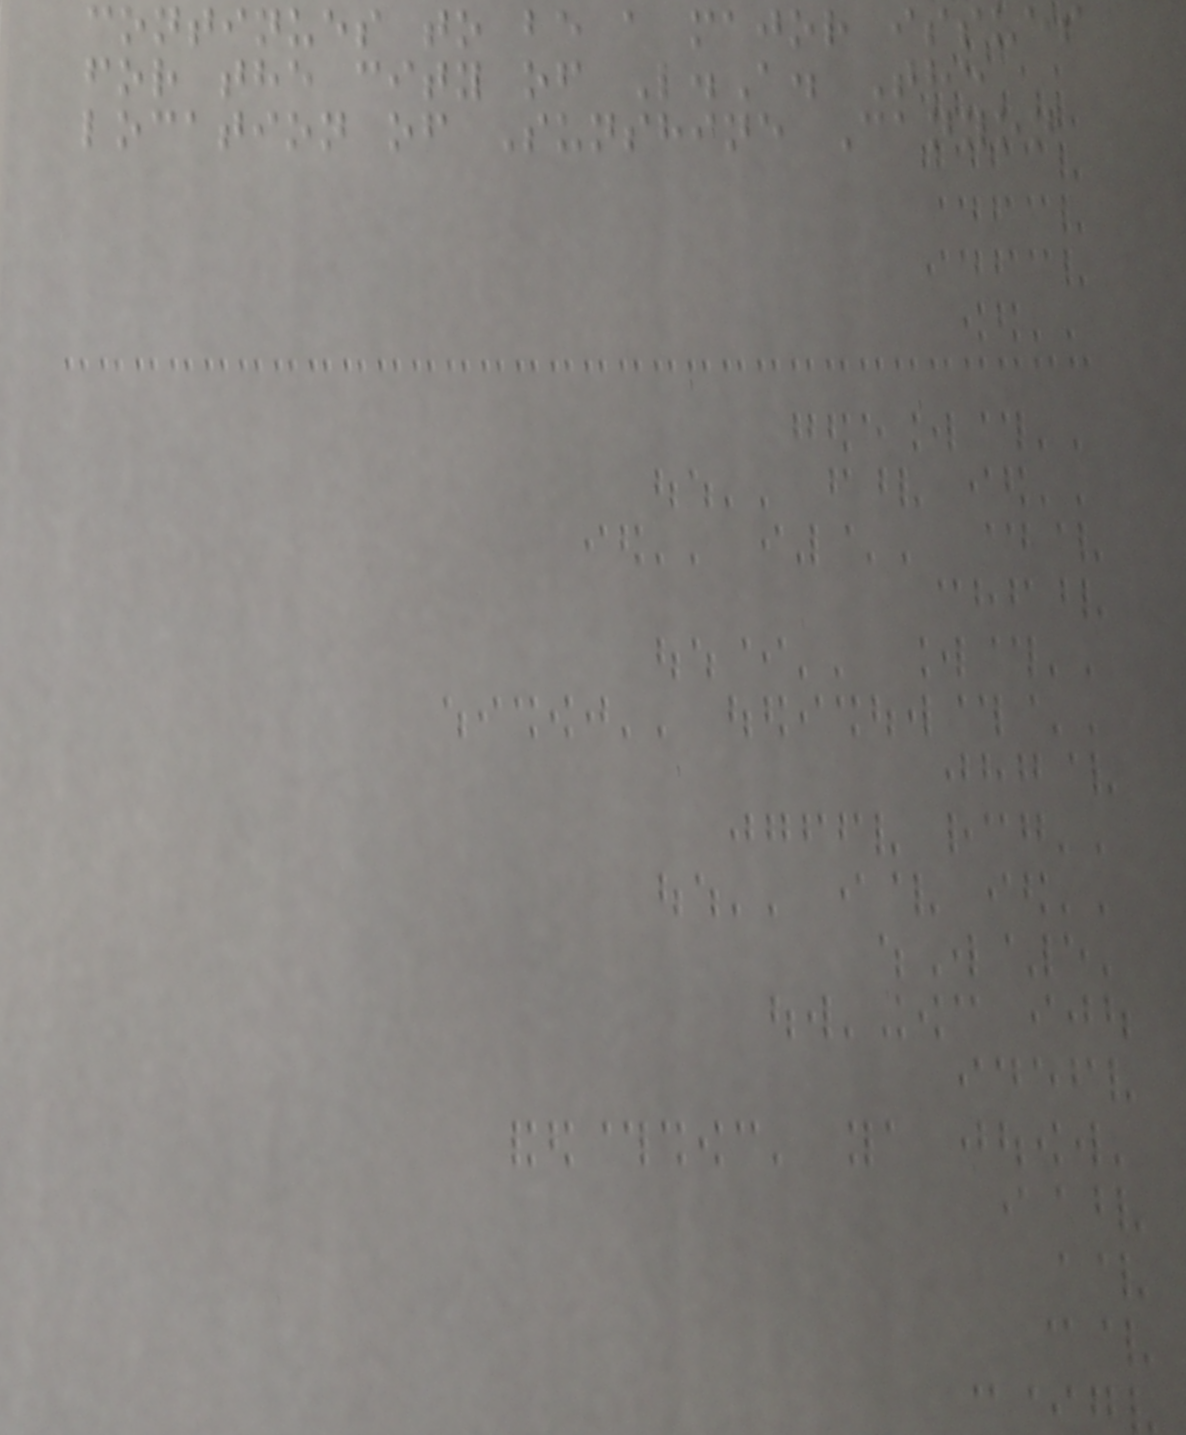continues to be a major issues
for the city of L.A. The
location of Sunshine Canyon
